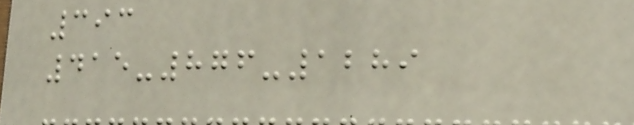393
415-876-1289
